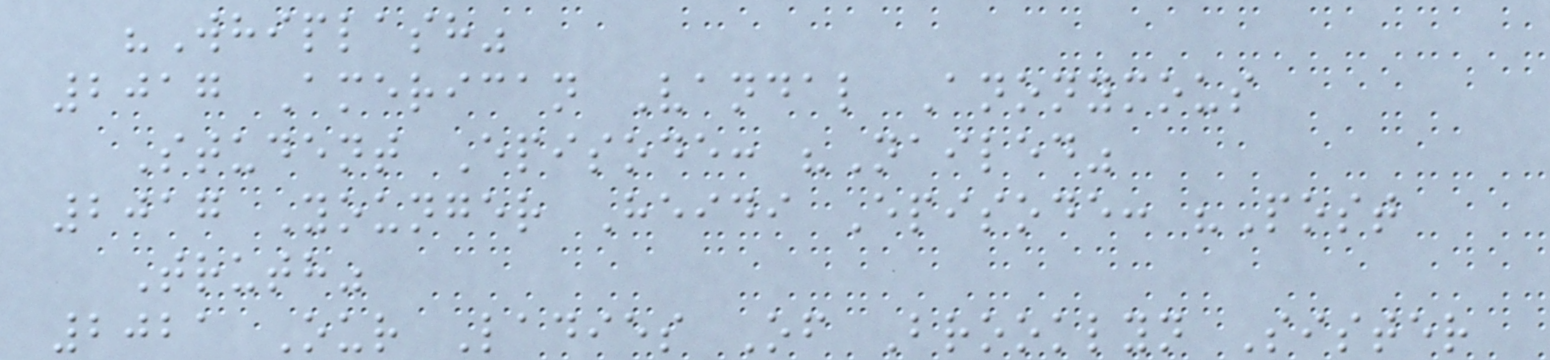"Whiplash"
2017 American Vandal Anonymous
Student Episode: "Nailed"
2017 Younger Heidi Episode: "Post
Truth"
2021 Our Ladies Of Brooklyn Sister
